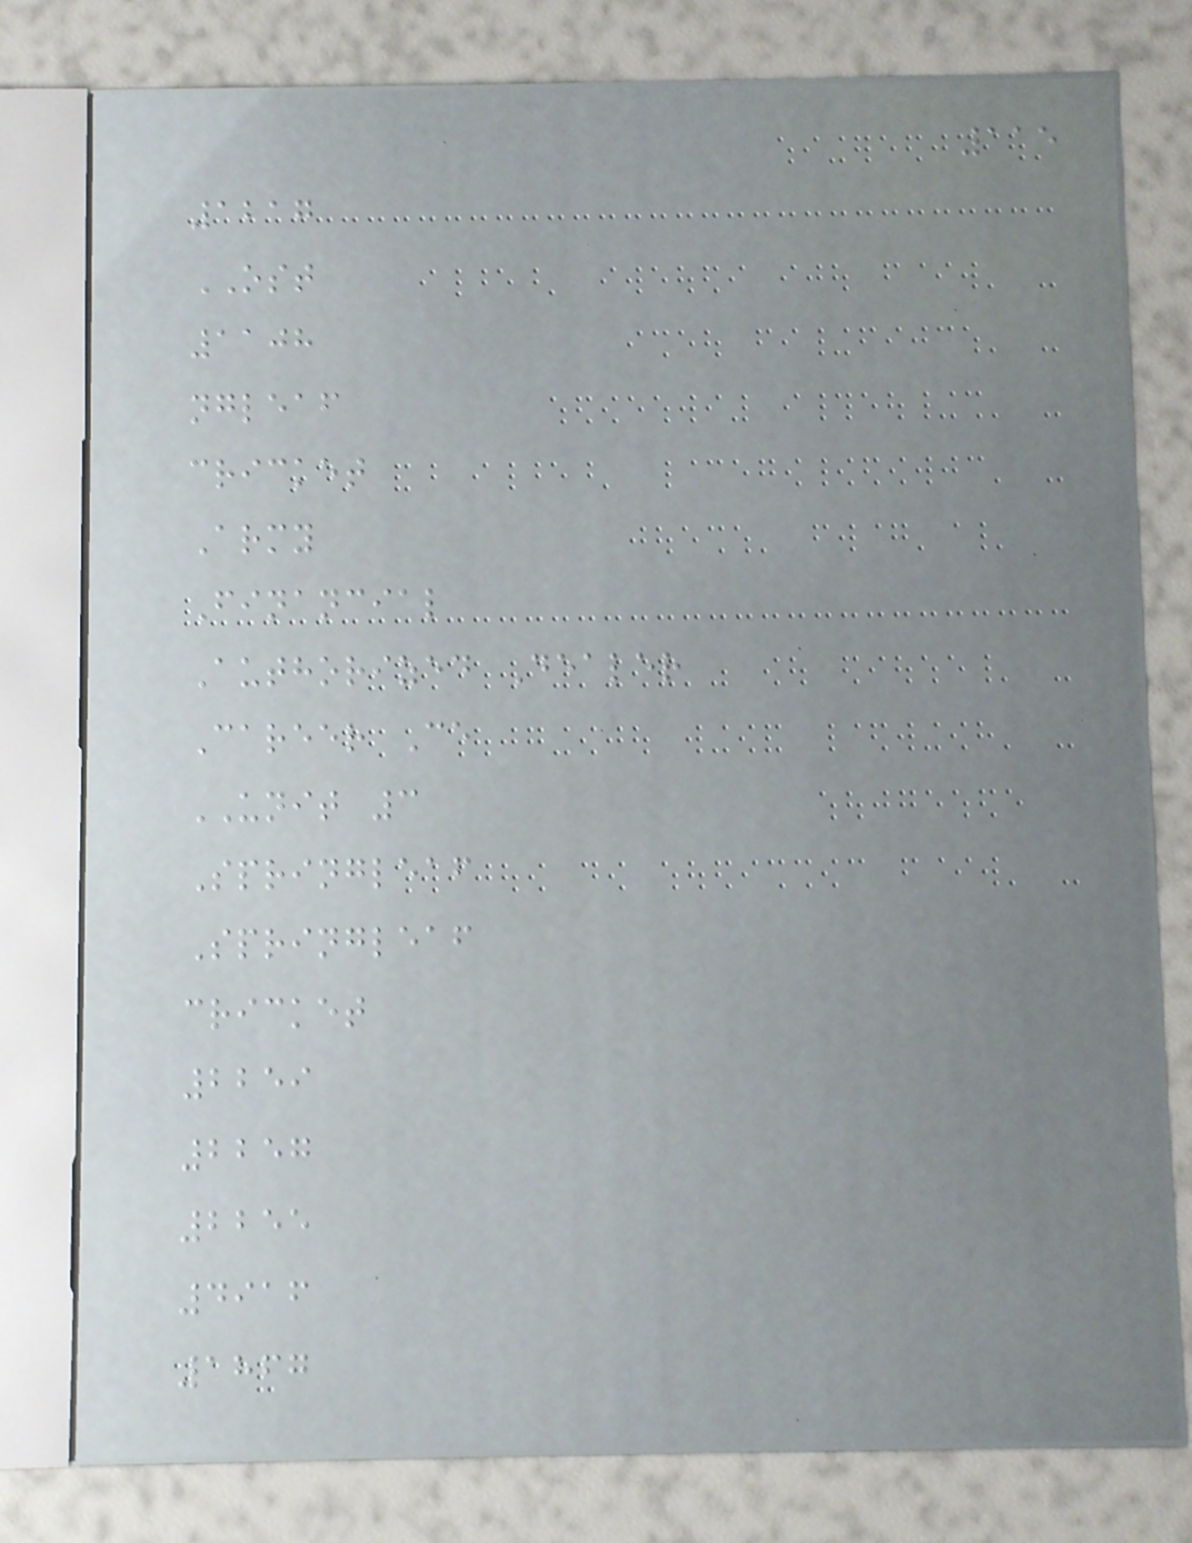115
1217
OST
1108
ngleaf
cricket
Army
Financial
Authorized Dealer
Career Ce
UNIT 3
Springleaf
Springleaf
cricket
2259
2257
2255
4916
1867
